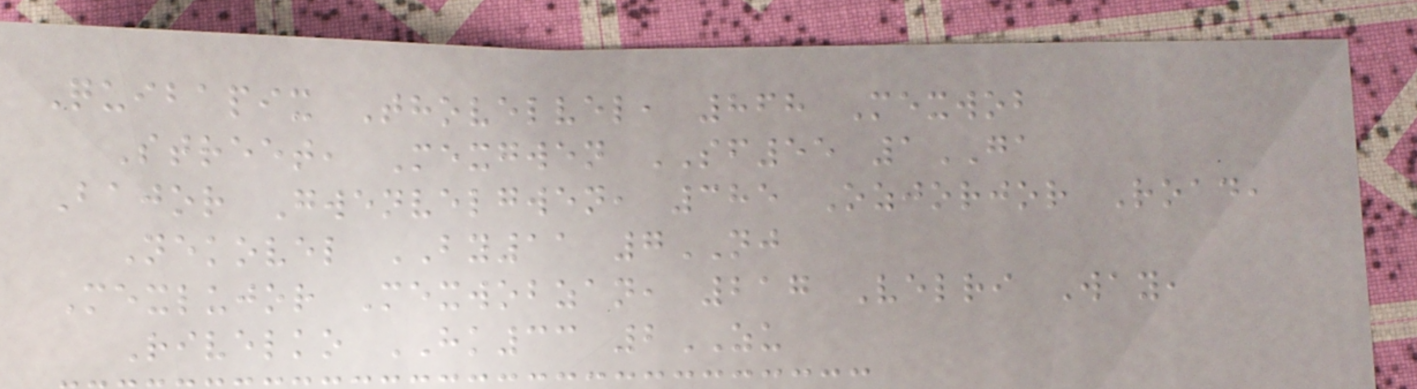Quibapix Thovelvel, 868 Mexwob
Street, Mexgwen SF55 1GA
Bajor Gwenvelgwen, 385 Ozjorjor Road,
Nekovel BY11 7NJ
Mexlujor Mexwobzan, 217 Velri Way,
Rivelko HK33 2ZU
